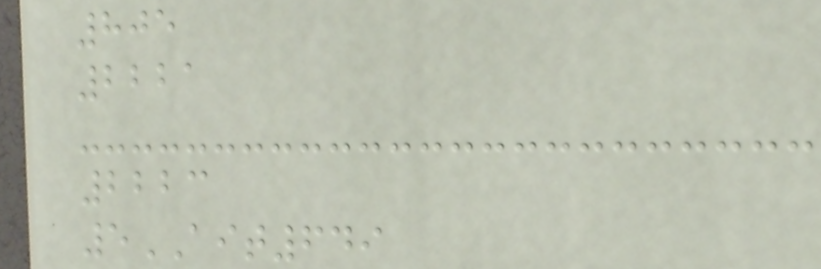805
2221
2223
5AIT649
